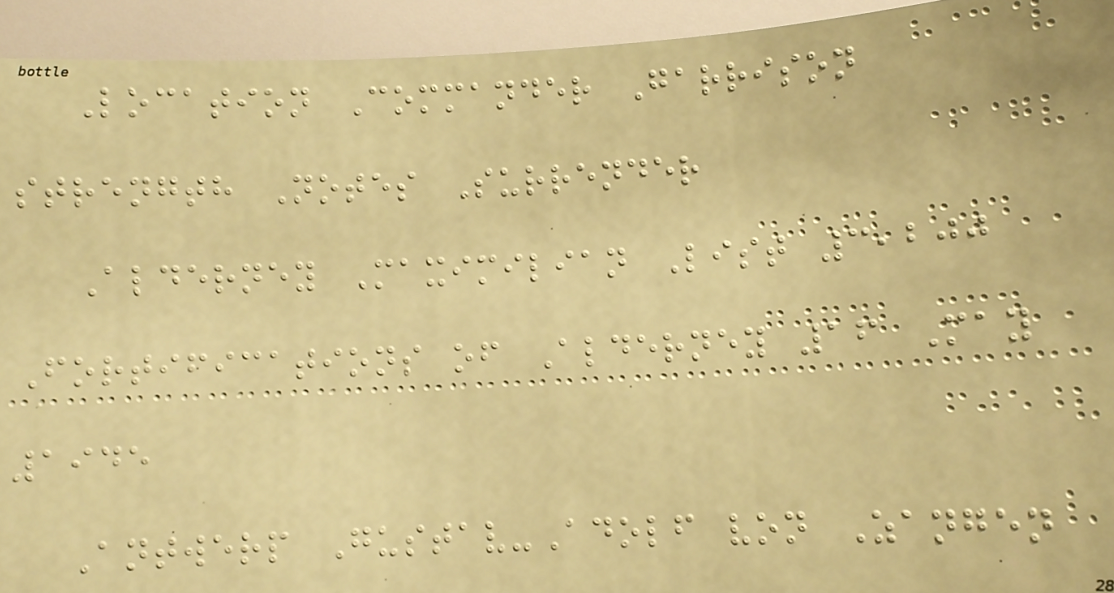Location Commander Garrison
strength Notes Surrender
Alderney Maximilian List 3,200
Fortifications of Alderney 16 May
1945
Antwerp Gustav-Adolf von Zangen
